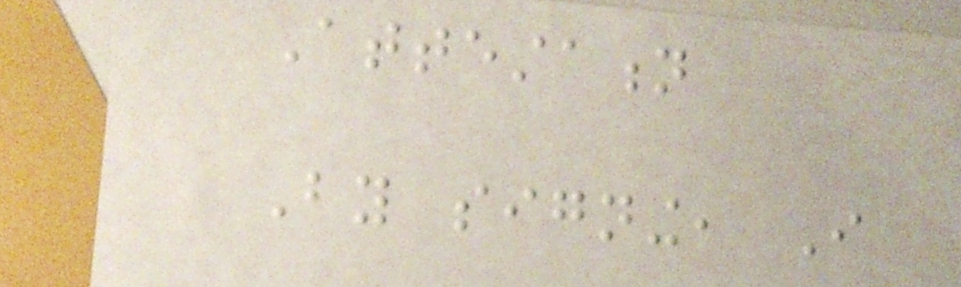Attestation
By signing, I
